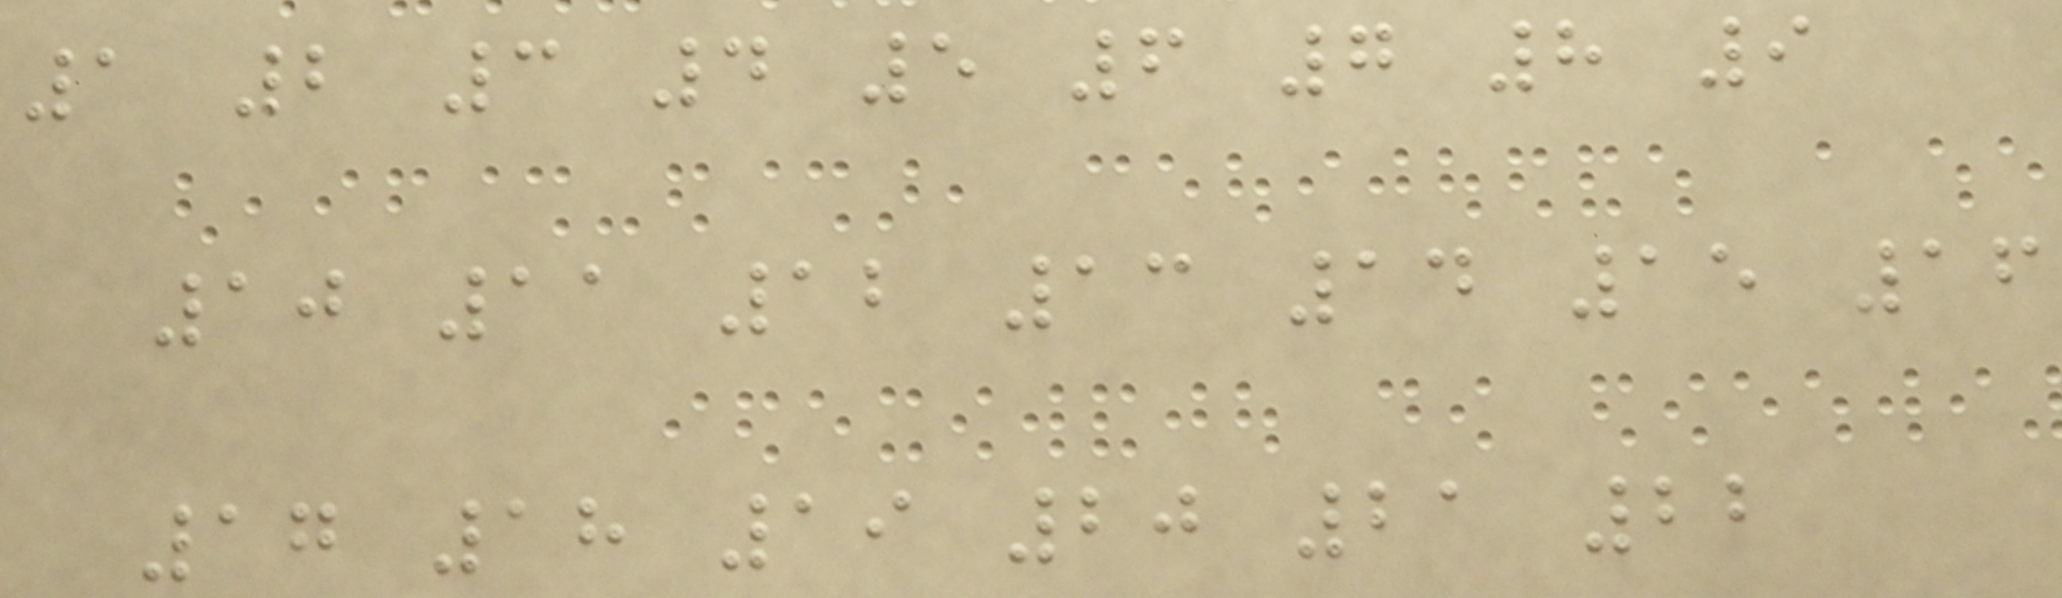1 2 3 4 5 6 7 8 9
10 11 12 13 14 15 16
17 18 19 20 21 22
